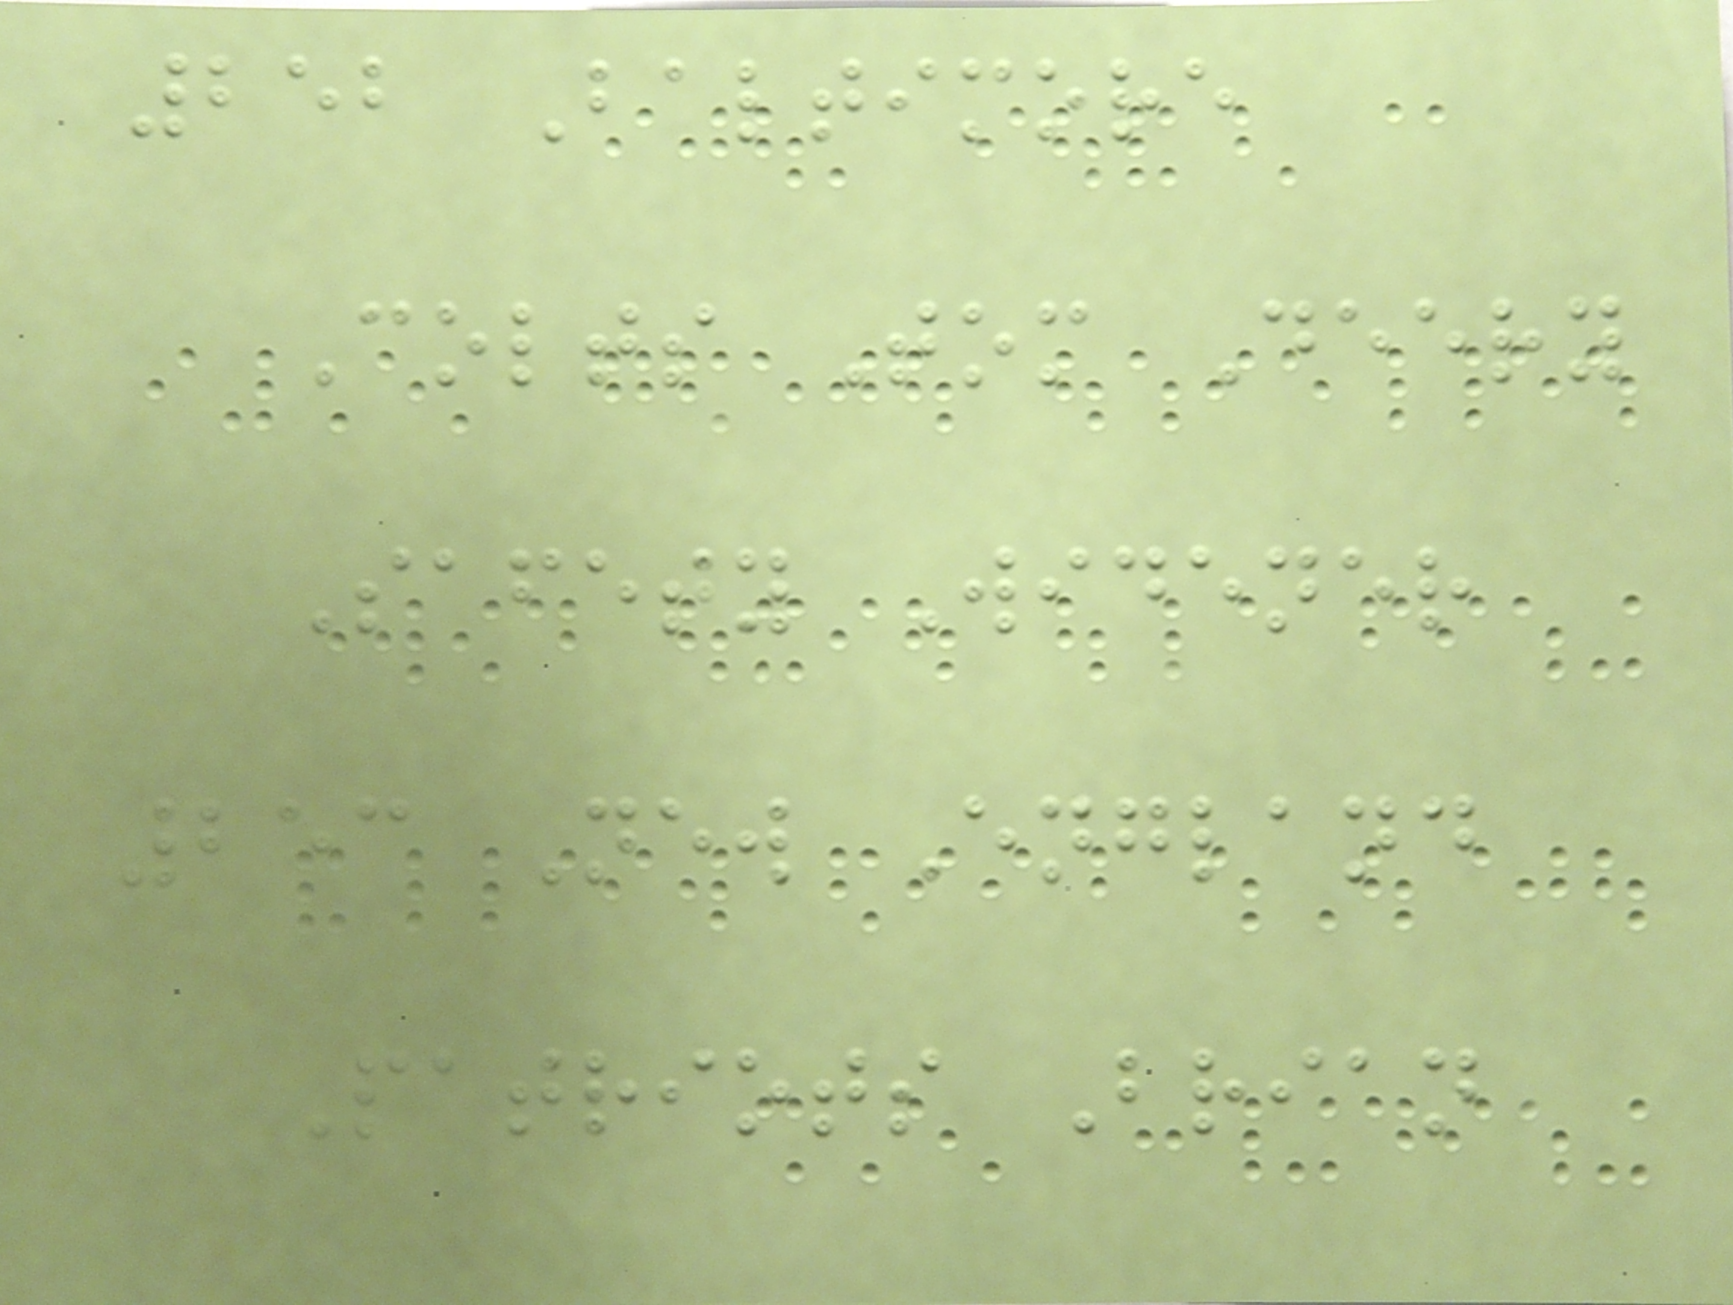252 Baltimore
Colts Tom Deery
Safety Widener
253 New England
Patriots Brian
